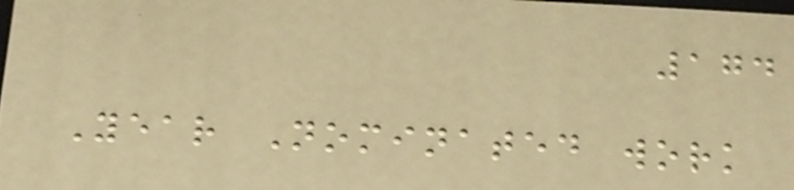174
Year Nominated work
